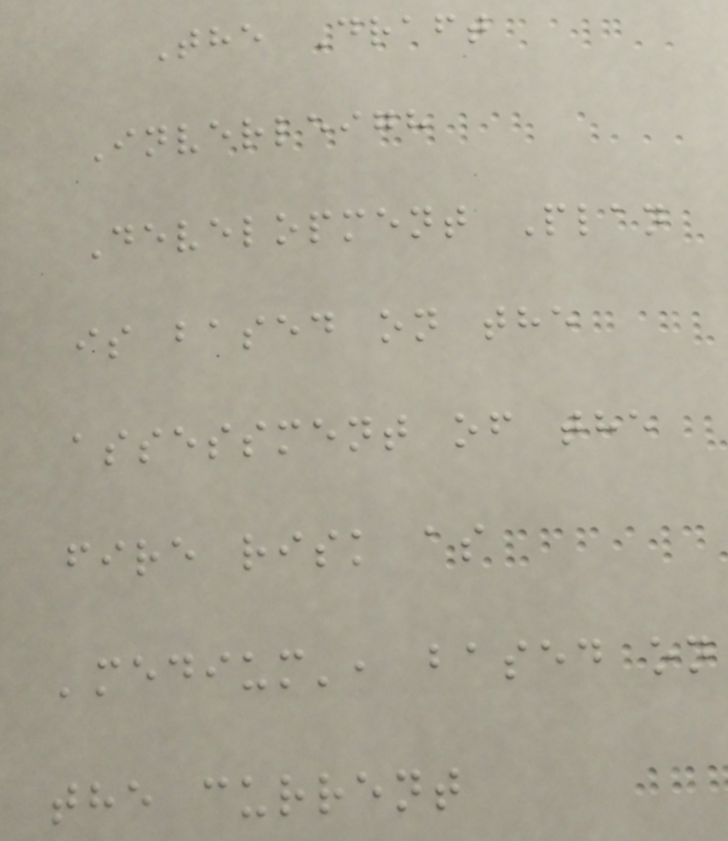The Draft
Inverleigh
Development Plan
is based on the
assessment of the
fire risk as
'medium', based on
the current
